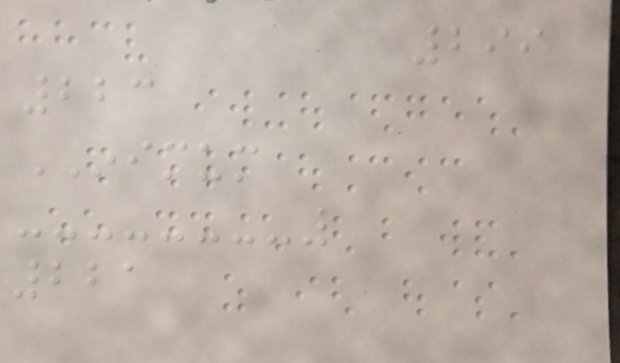299
223
INIMUM
221
